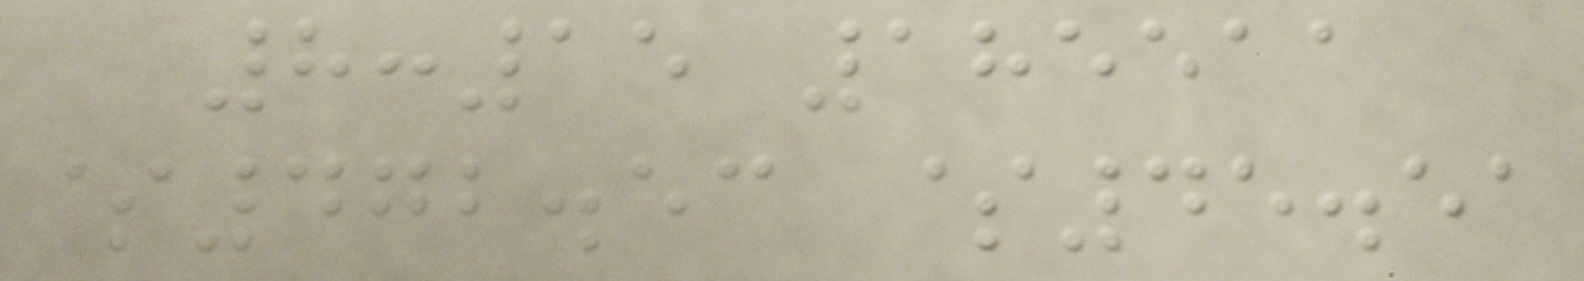8:15 185511
$472.53 $45.51
